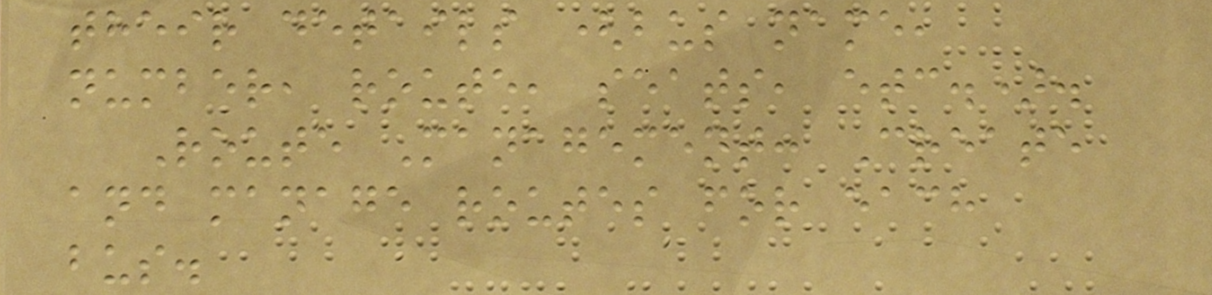their details (bus name,
number, route, seats, etc.).
Route Management: Create
and manage routes for each
bus.
